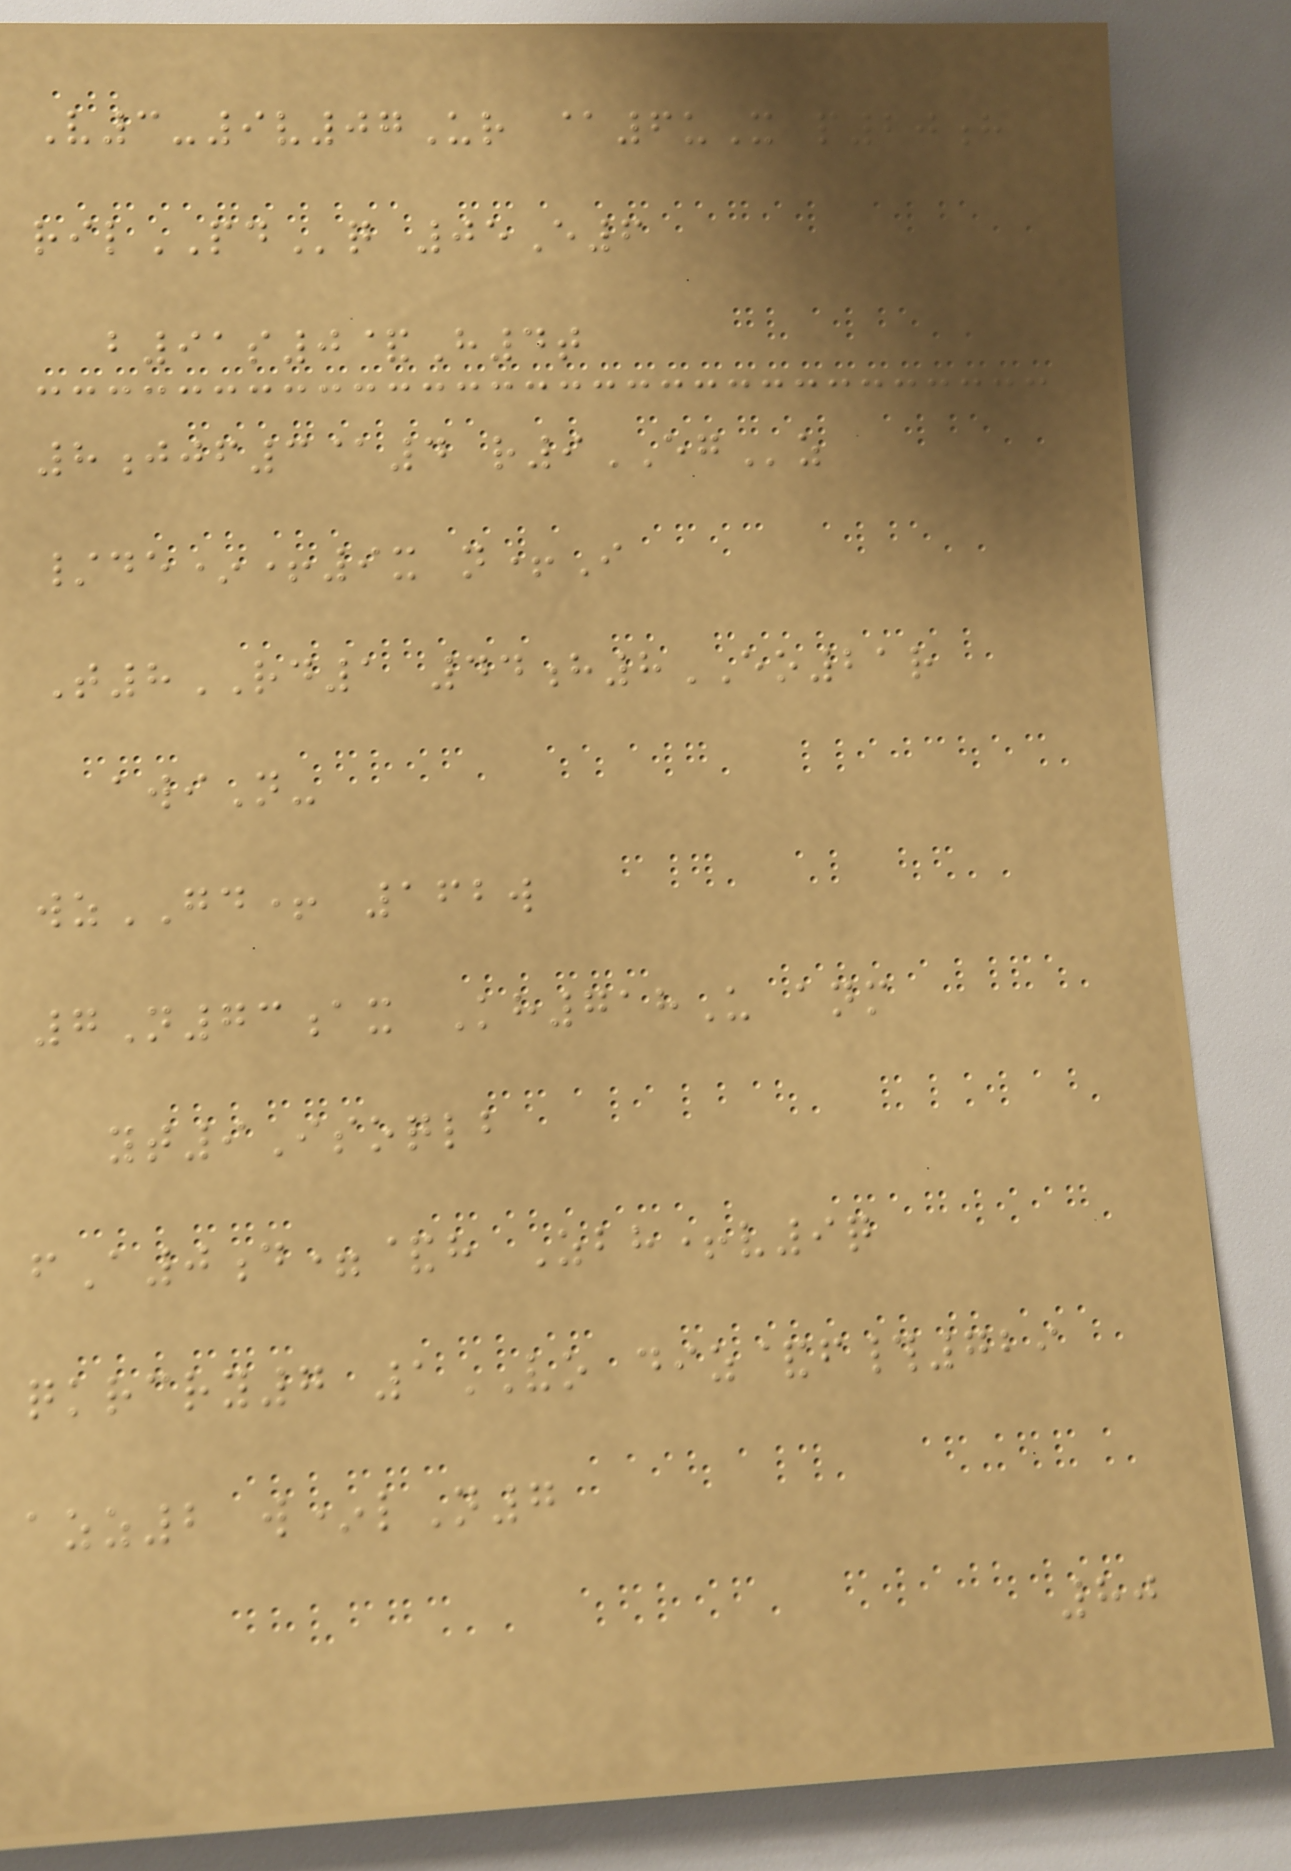V3-9v07Ur @6uX p20h
rilPDq 05E6
b91s0&H4t
8jjf3@4 r9EGz
/de*+9x n+I
T8RD1 44h8EO21r
awiN-
wzGD+ 162w
7N73ax Kh718U anm
yt9Isoqlb
fA0d=&h Zbh+v9q
qkrcry7 1VO diz&f#729
azz2 w*lN7
80
